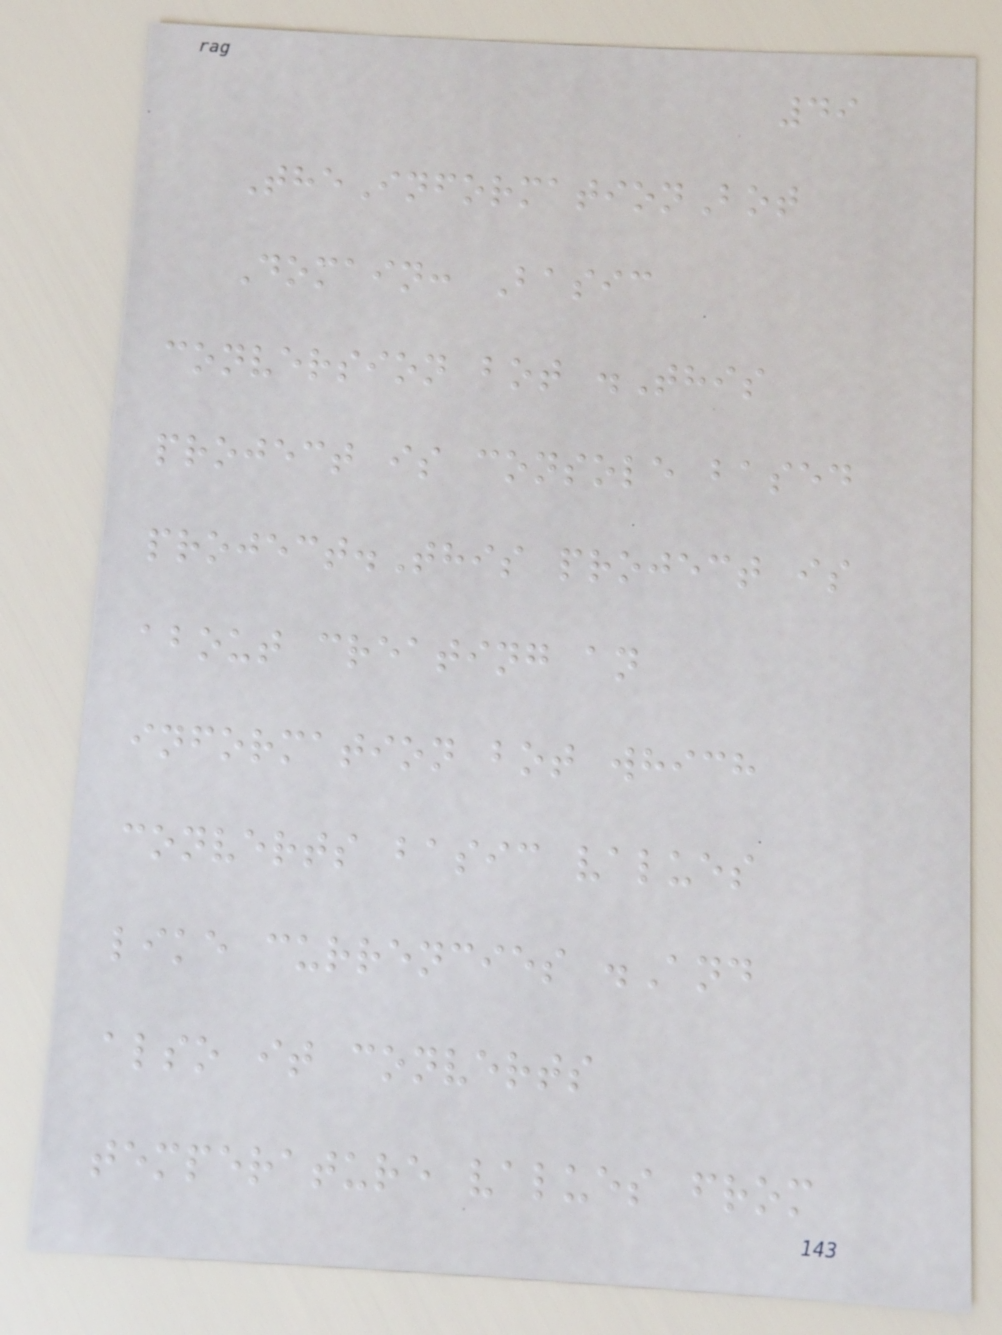49
TheInformationBot
Domain: Basic
conversion bot .This
project is console based
project.This project is
about creating an
information bot which
converts basic values
like currencies .And
also it converts
temperature values from
